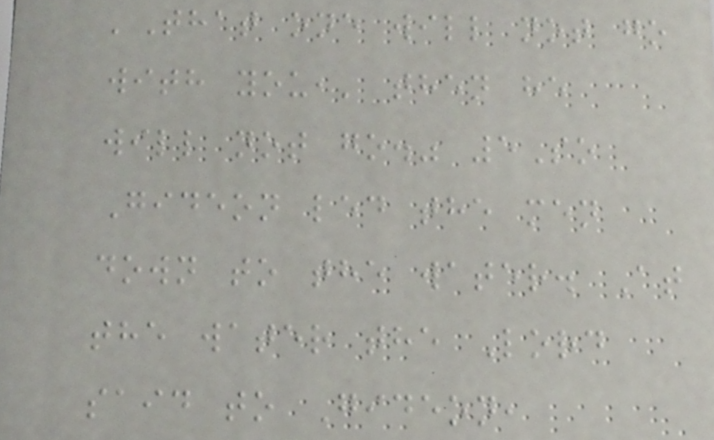'That one will not go
with you,' then he
will not go." 5So
Gideon led the men
down to the water. At
the water the Lord
said to Gideon,
